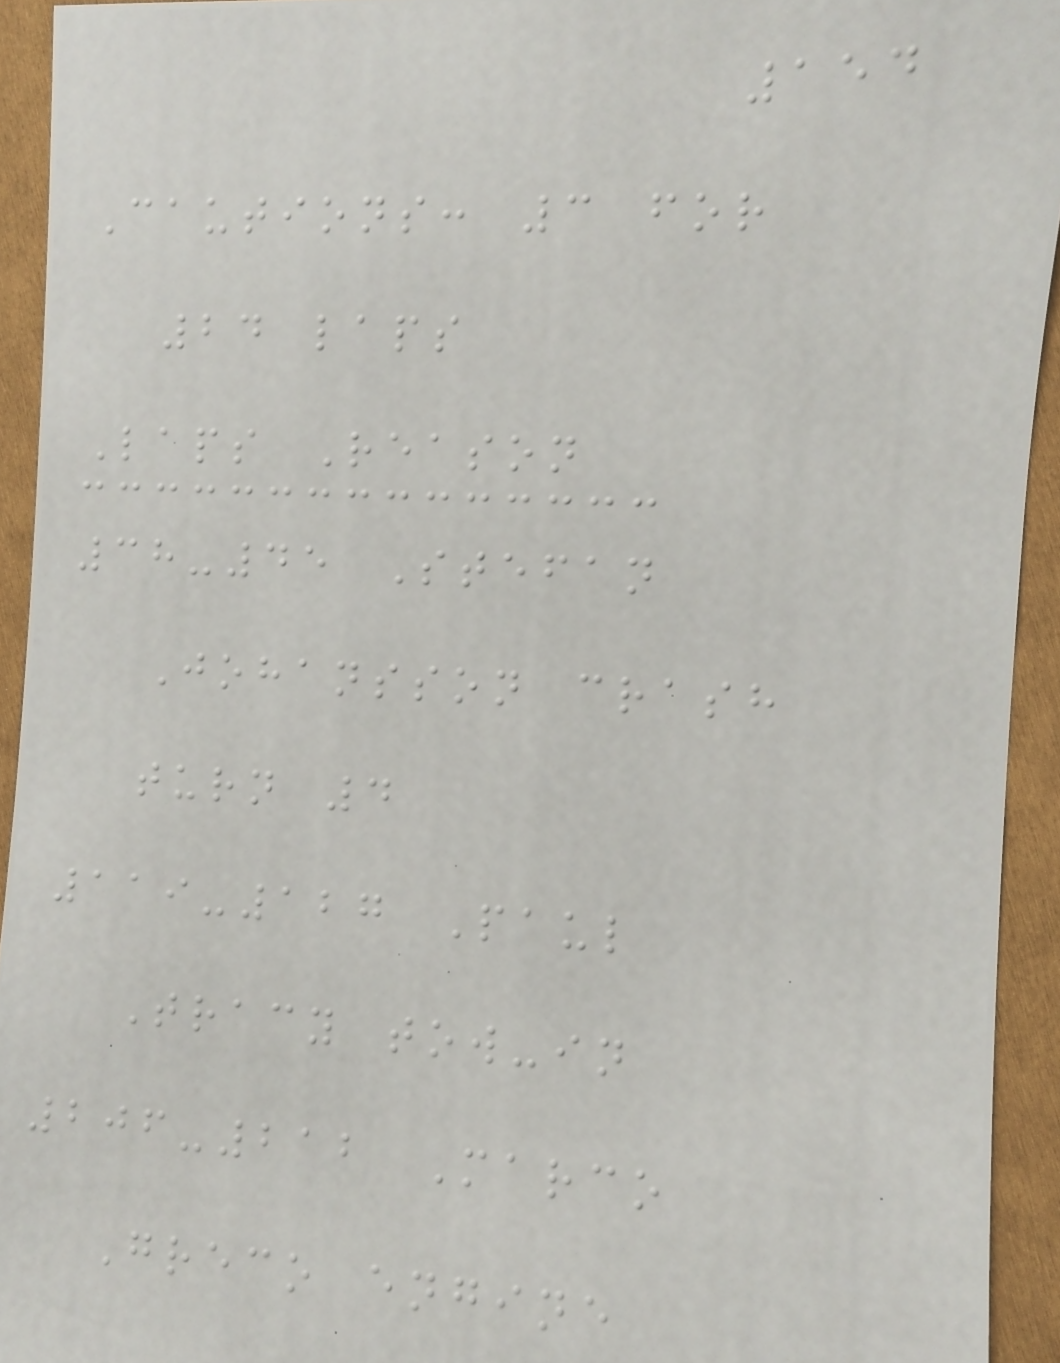154
Cautions: 3 for
24 laps
Laps Reason
38-45 Stefan
Johansson crash
turn 4
119-127 Paul
Tracy tow-in
206-212 Marco
Greco engine
